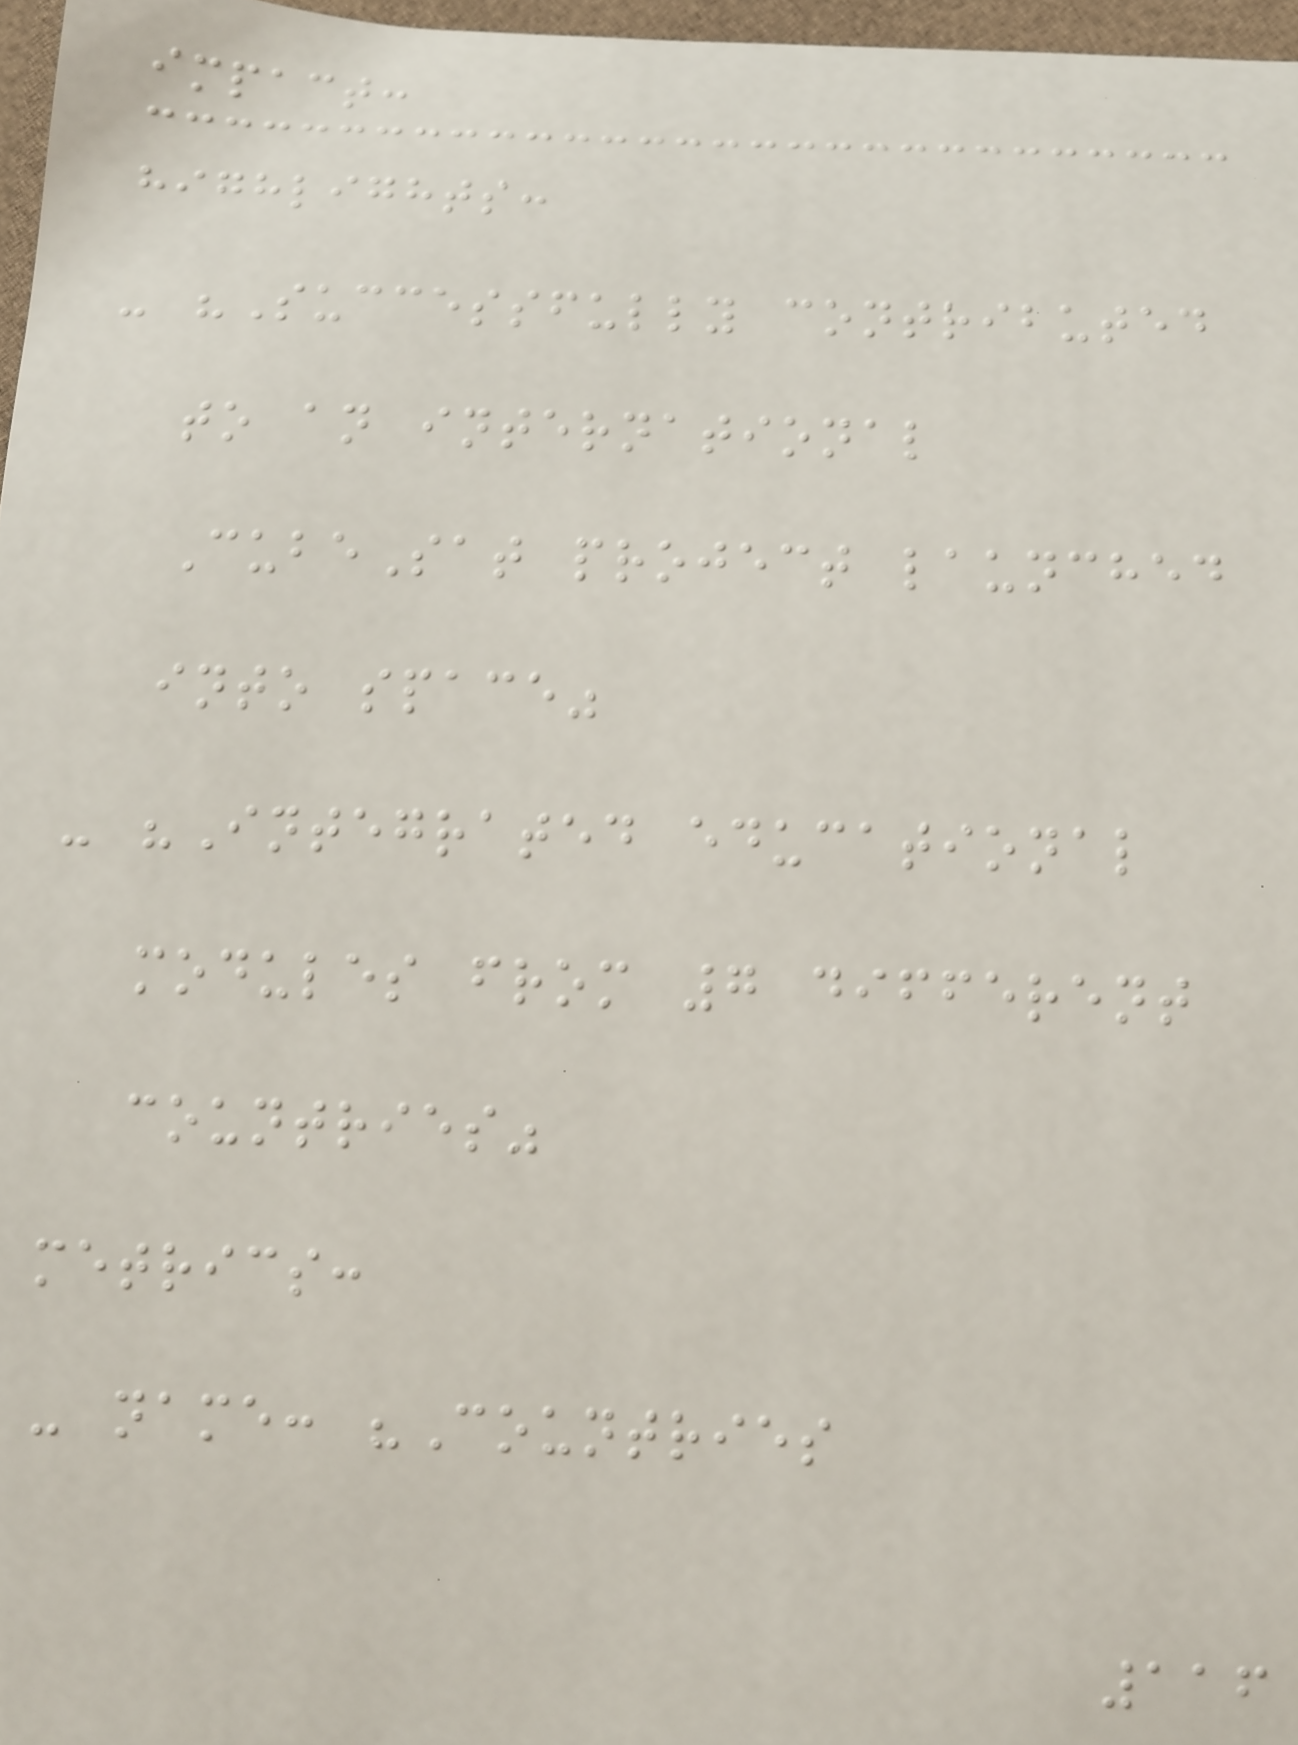impact:
highlights:
- "Successfully contributed
to an international
CubeSat project launched
into space"
- "Integrated educational
modules from 7 different
countries"
metrics:
- name: "Countries
116
